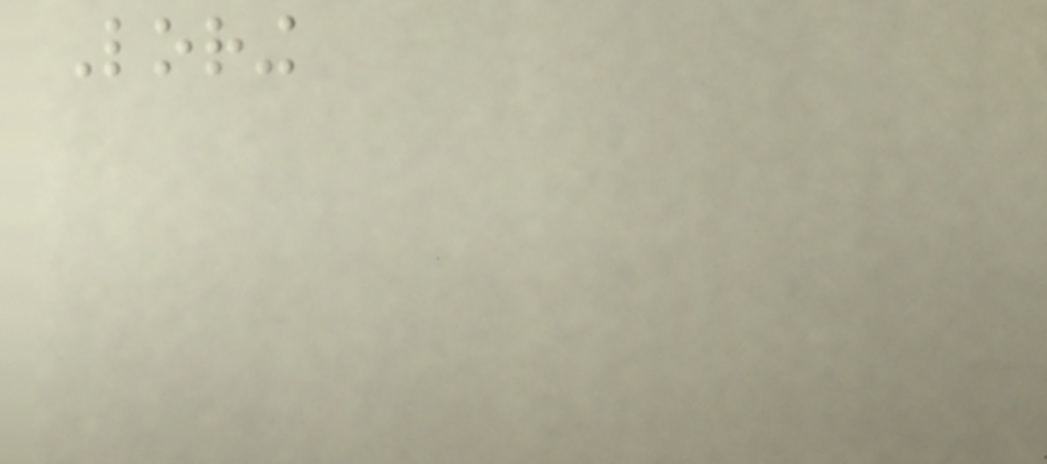Loring
